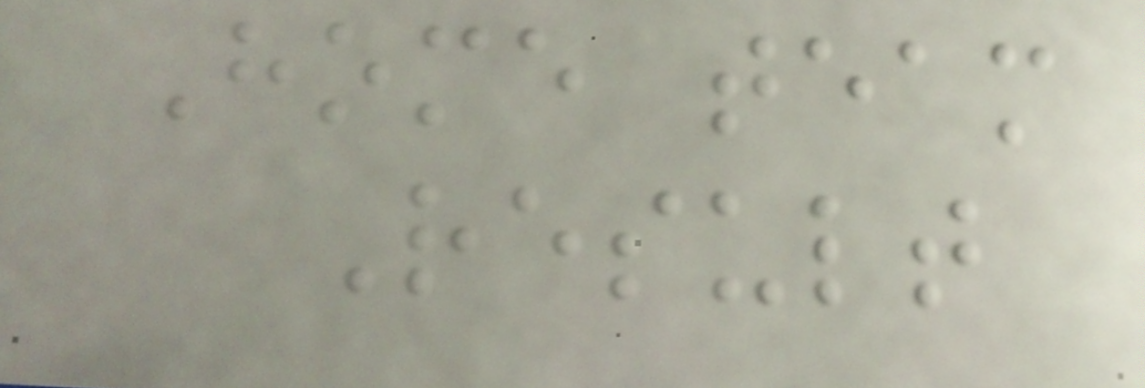Home team
Result
